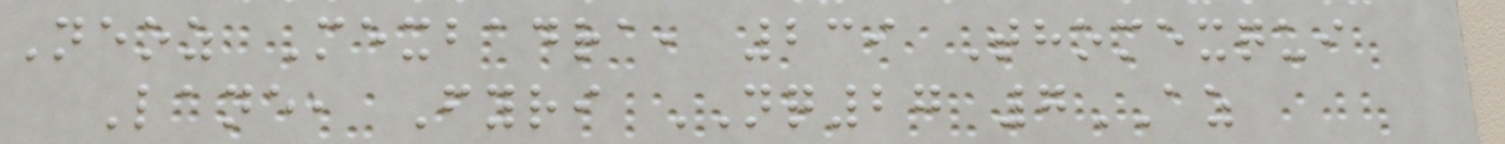Neoz Mexbadra, 239 Thomexqui
Lane, Fyri NQ27 7AZ
